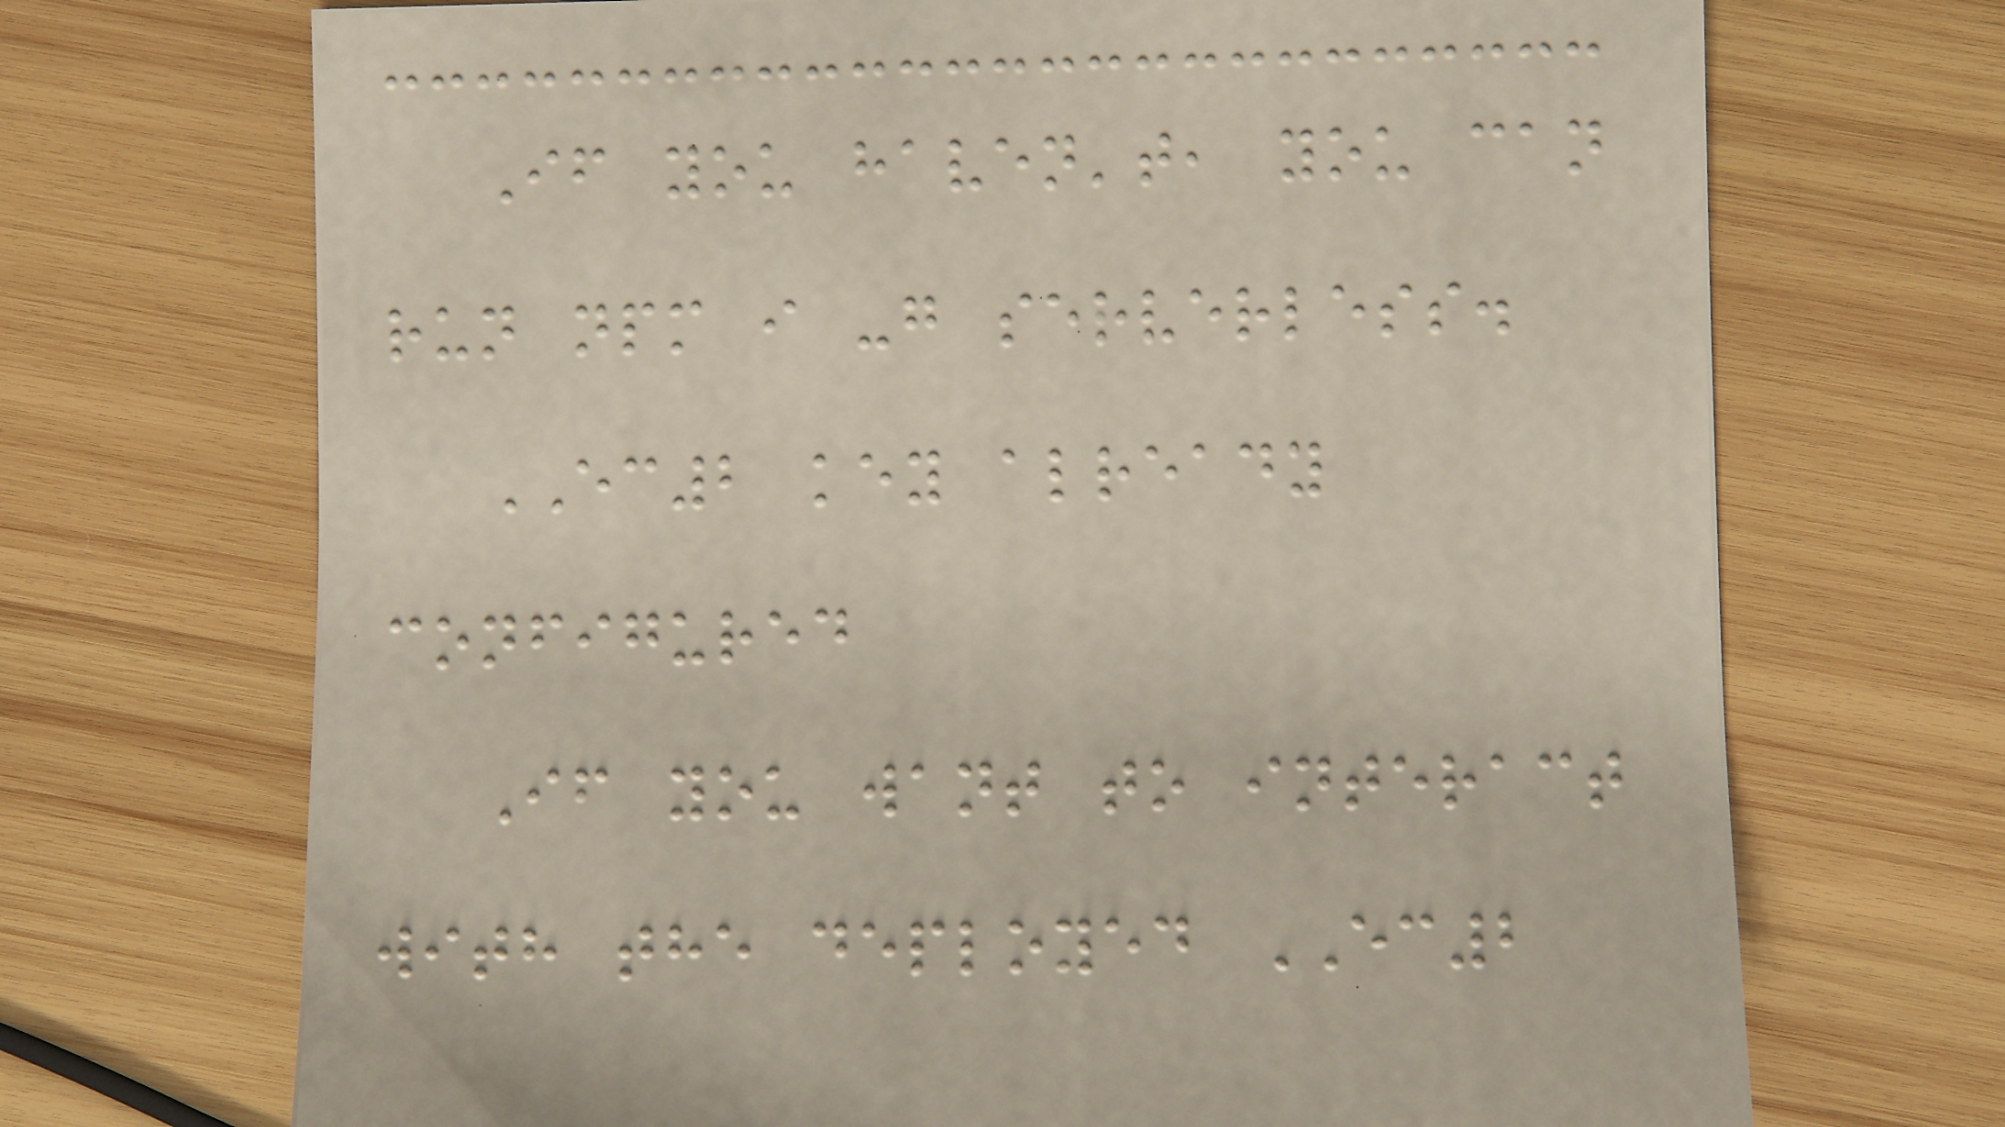If you haven't, you can
run npm i -g serverless.
EC2 key already
configured
If you want to interact
with the deployed EC2
